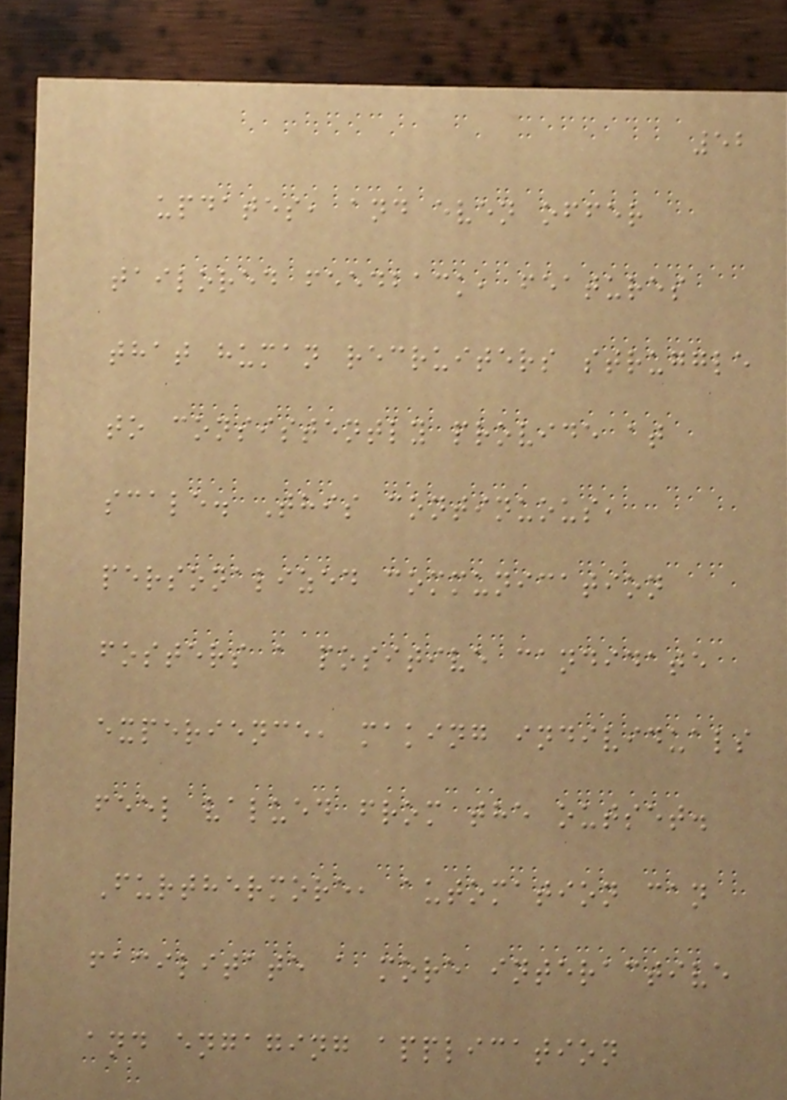52
updates, and even offer
tailored feedback, features
that human recruiters struggle
to consistently provide at
scale. This continuous,
personalized communication
fosters a positive candidate
experience, making individuals
feel valued from the outset.
Furthermore, automation can
facilitate a more interactive
and engaging application
